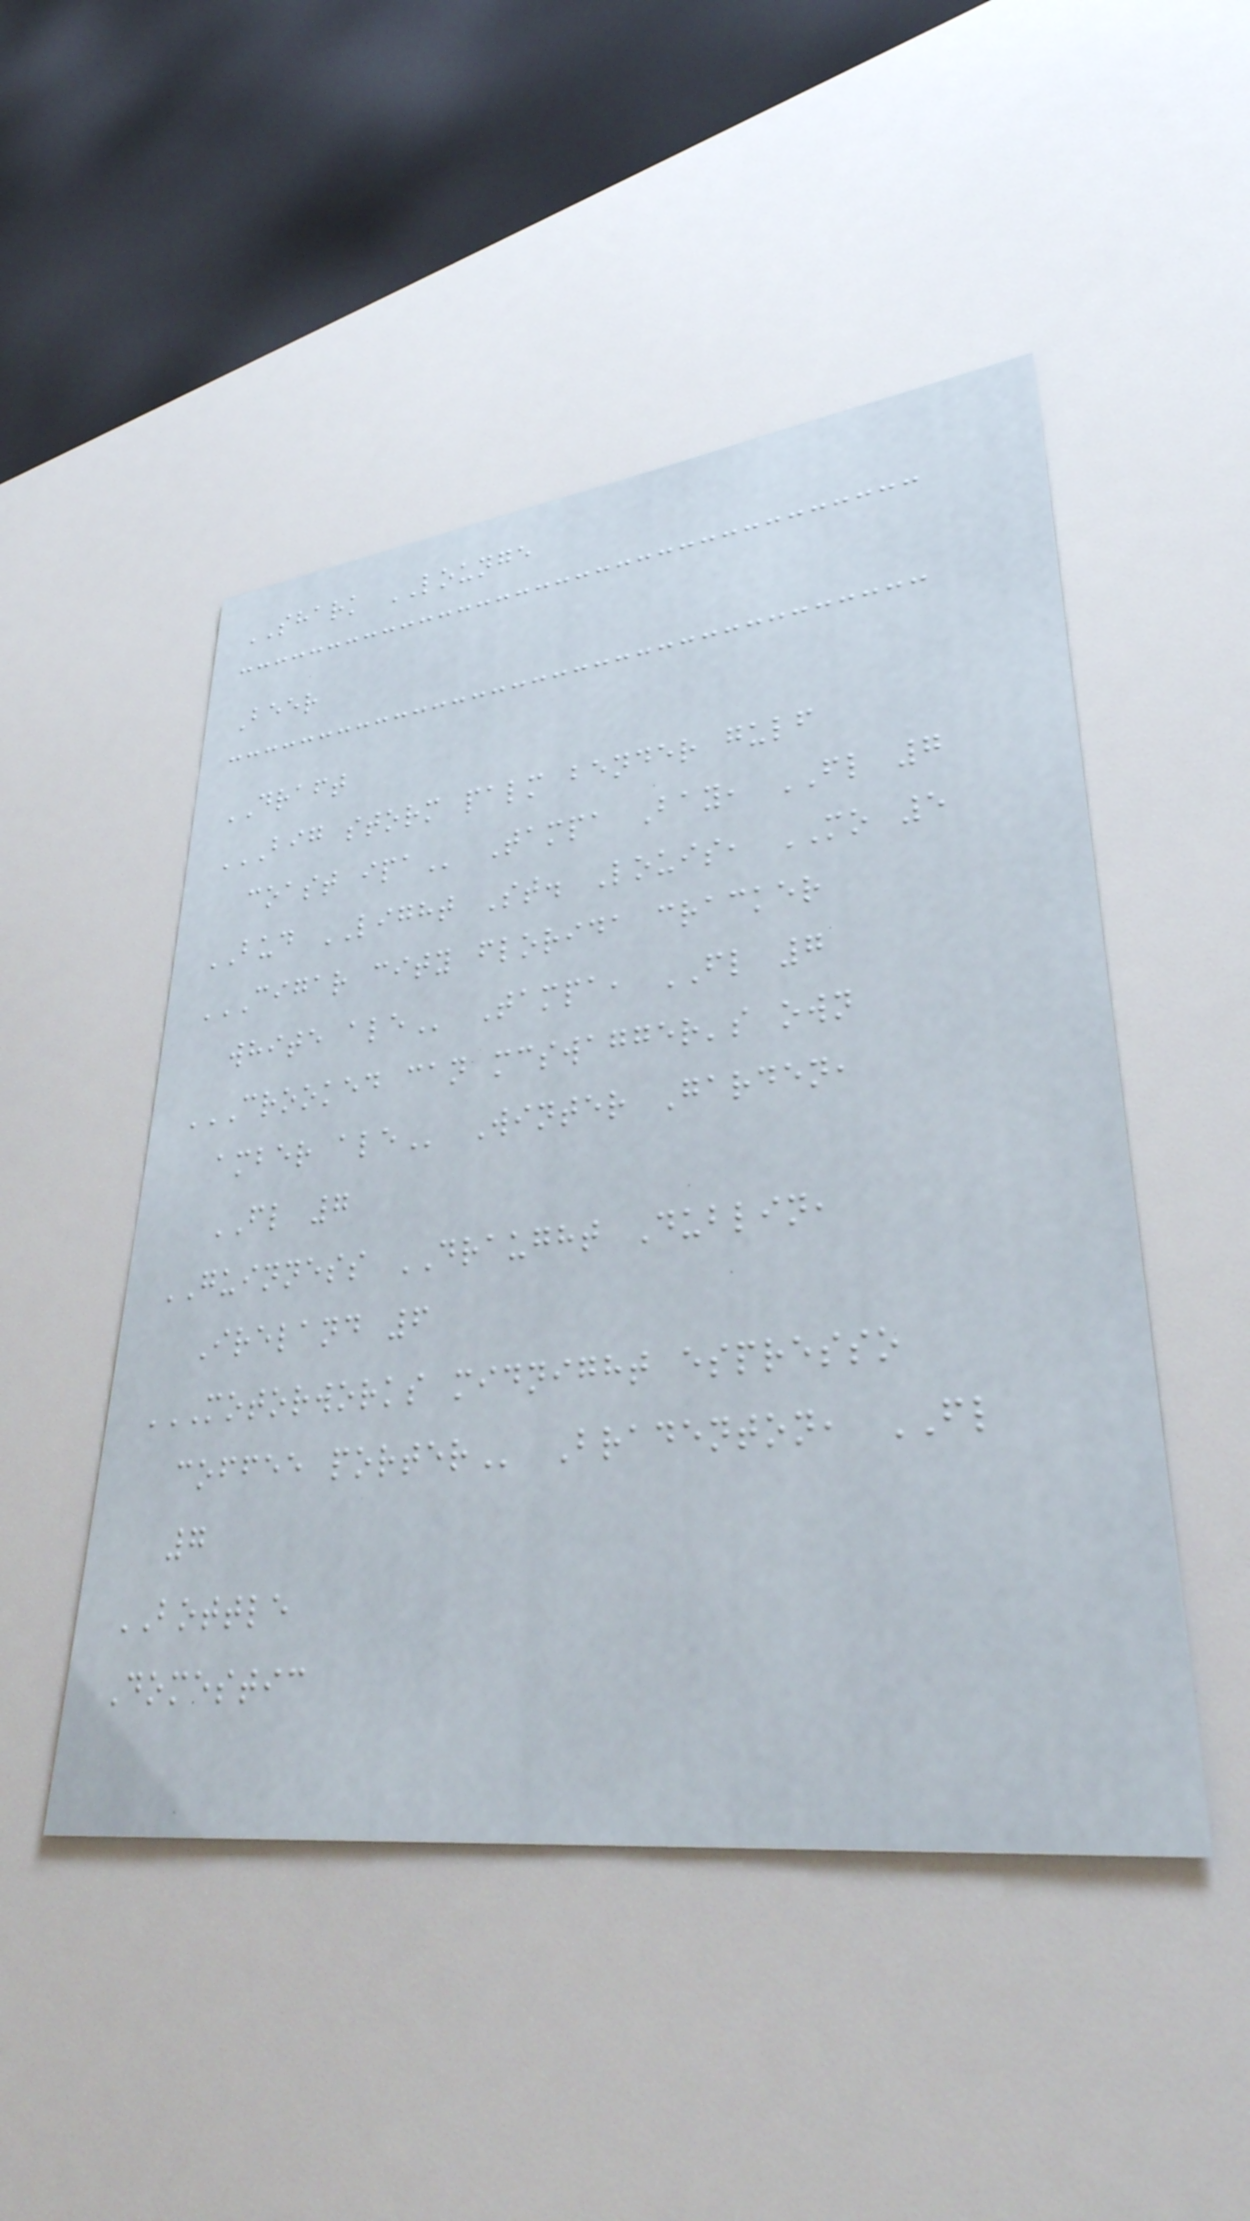SHARK LOUNGE
Beer
DRAFT
BIG STORM PALM BENDER GULF
COAST IPA Tampa Bay, FL 7
BUD LIGHT St. Louis, MO 5
CIGAR CITY FLORIDA CRACKER
WHITE ALE Tampa, FL 7
CROOKED CAN MCSWAGGER'S OWN
AMBER ALE Winter Garden,
FL 7
GUINNESS DRAUGHT Dublin,
Ireland 6
MOTORWORKS MIDNIGHT ESPRESSO
COFFEE PORTER Bradenton, FL
7
BOTTLE
Domestic
